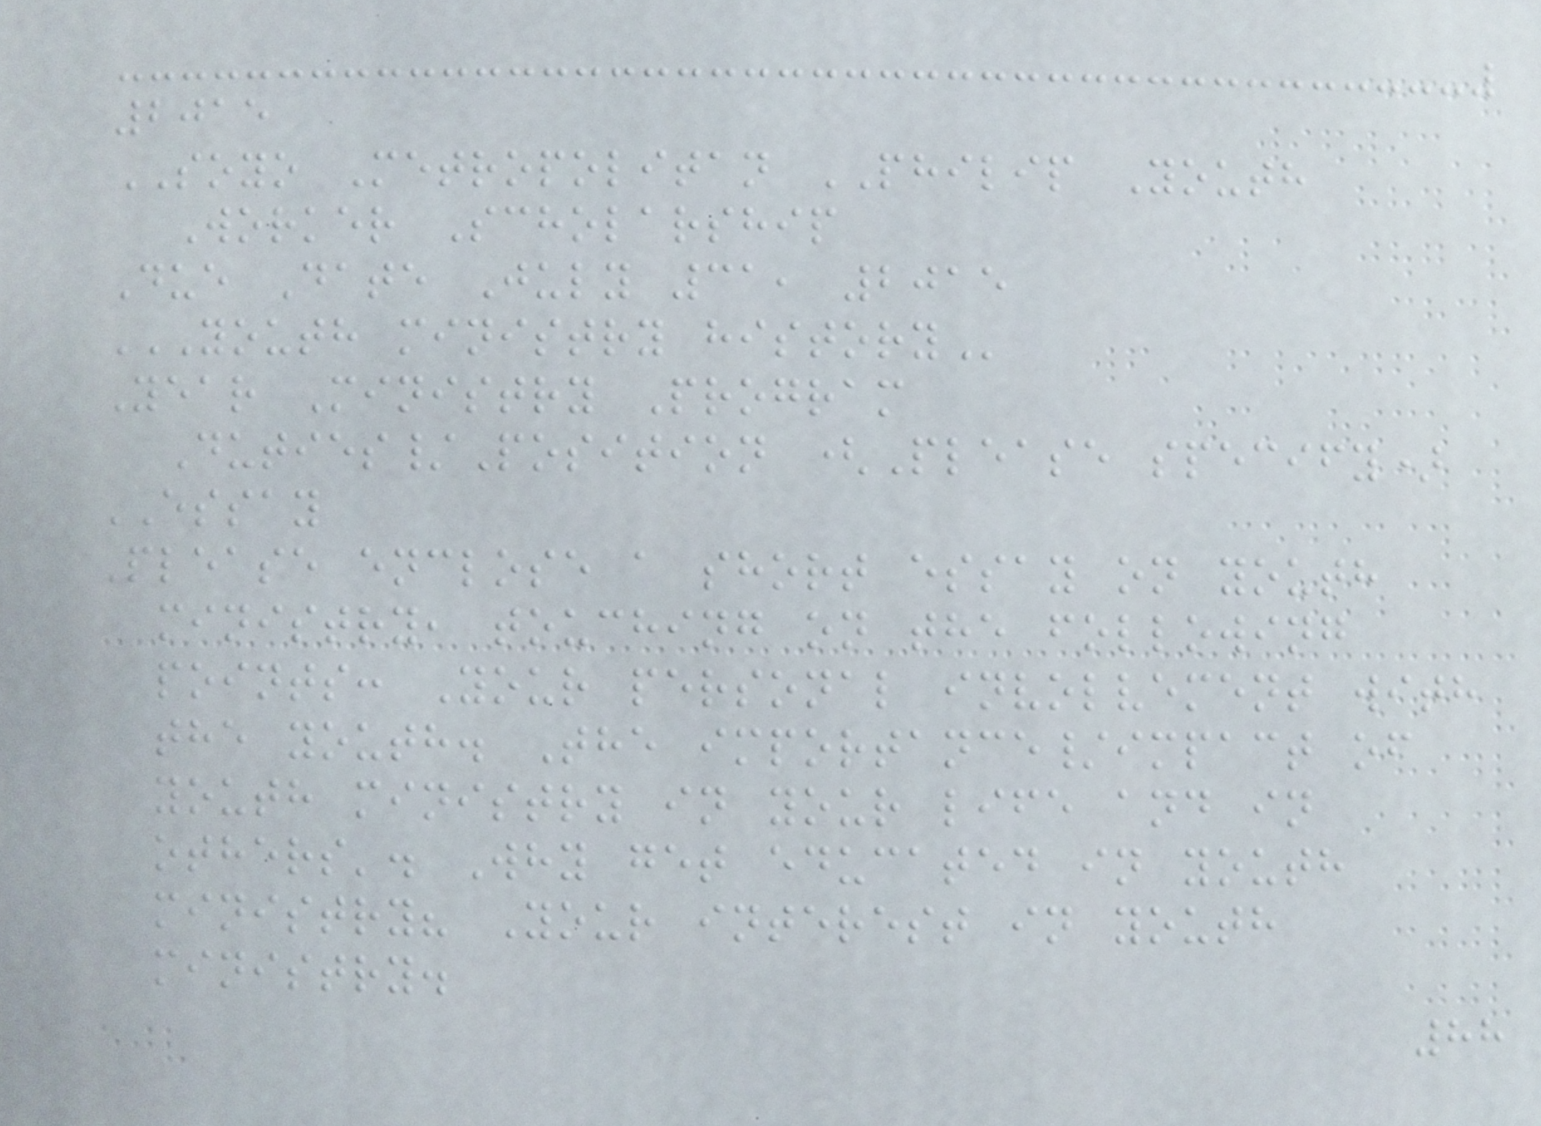2015
SOYO Metropolitan PHILIP Youth
Worker Scholarship
Due Date July 31, 2015
YOUTH MINISTRY HISTORY
Year Ministry Program
Duties/Position (Please specify)
ESSAY
Please enclose a short essay on youth
ministry, touching on the following
points: Your personal involvement with
the youth. The importance/impact of
youth ministry in your life and in
others'. Why get educated in youth
ministry? Your interest in youth
ministry.
88
